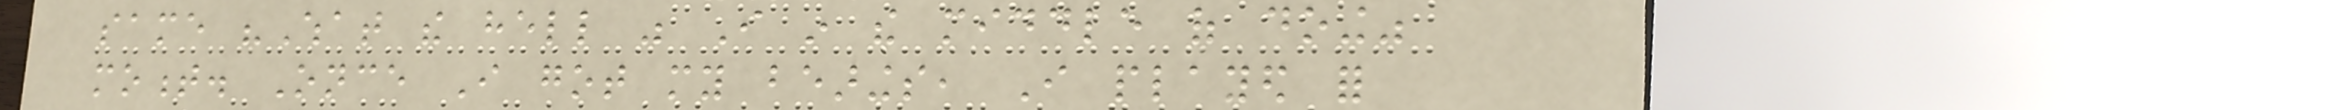same "What the hell was I in the middle of doing"
moment. Once I got my bearings, I played for
